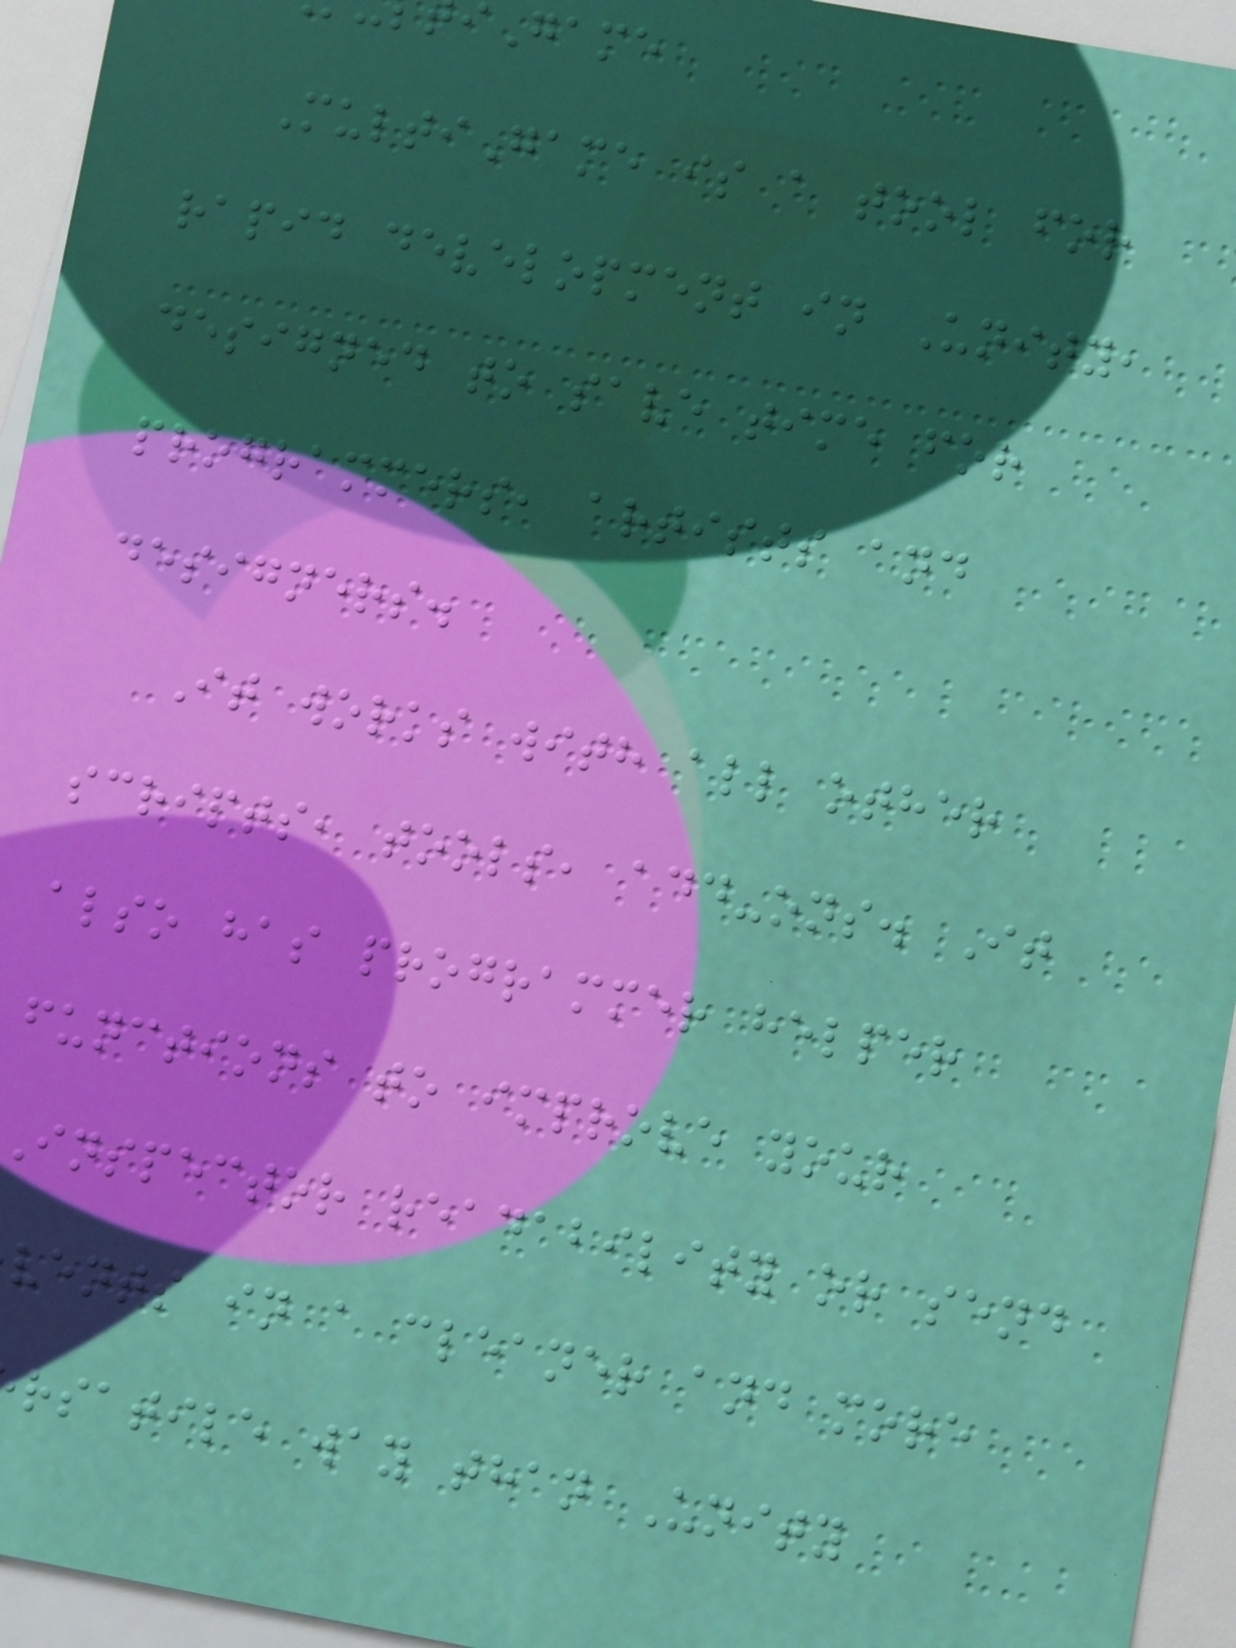Game
MultiGame is a tool for
rapid development in Unity,
designed to save time for
programmers, artists and
designers.
It works with all other
scripts, tools, add-ons. It
also has programmer helper
functions to improve your
inspector readability or send
vents in a cleaner and more
rsatile way than Unity
